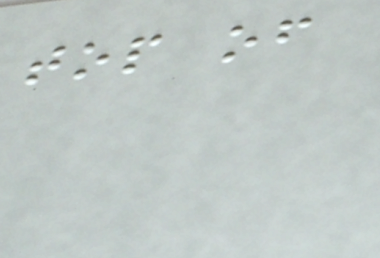top of
